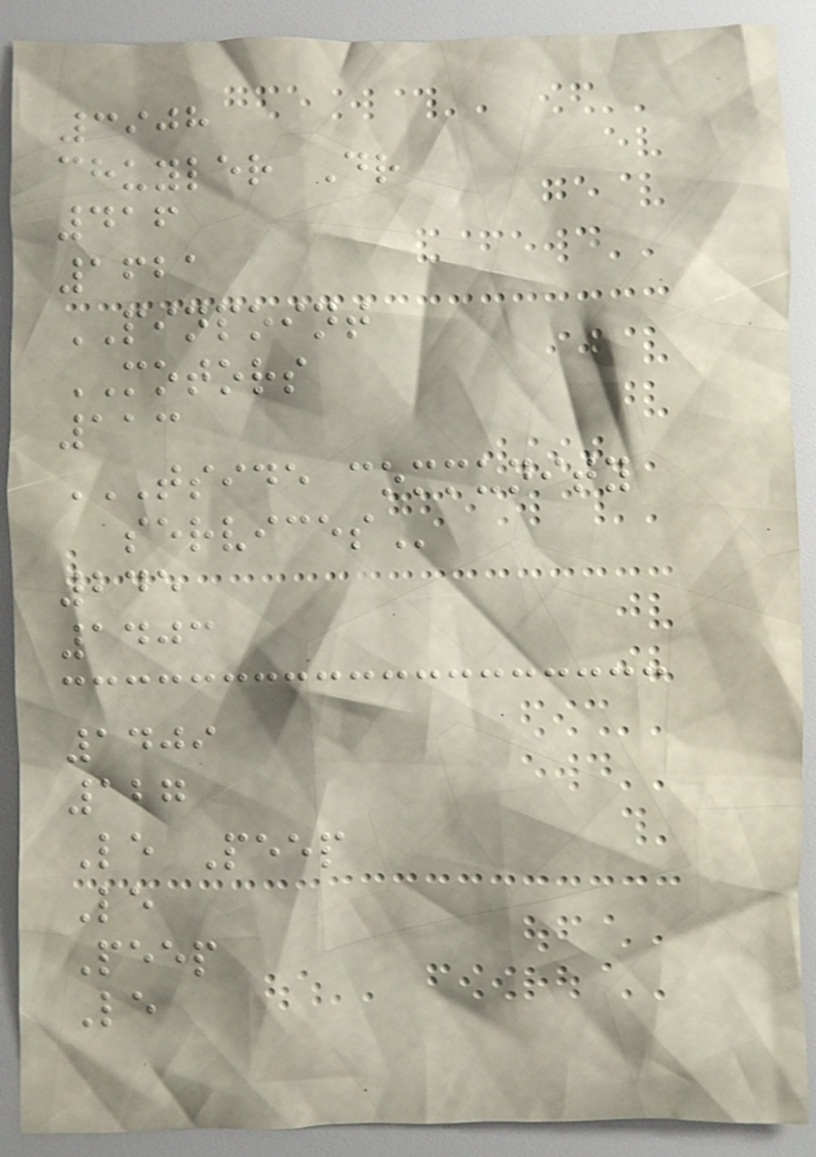3908
chuyler Dr
416
1621
PINPOINT
MOTORS
113
TSIDE COMMUNITY
SERVICES
245
1403
1409
127
Le Peep
Le
Peep
Le
